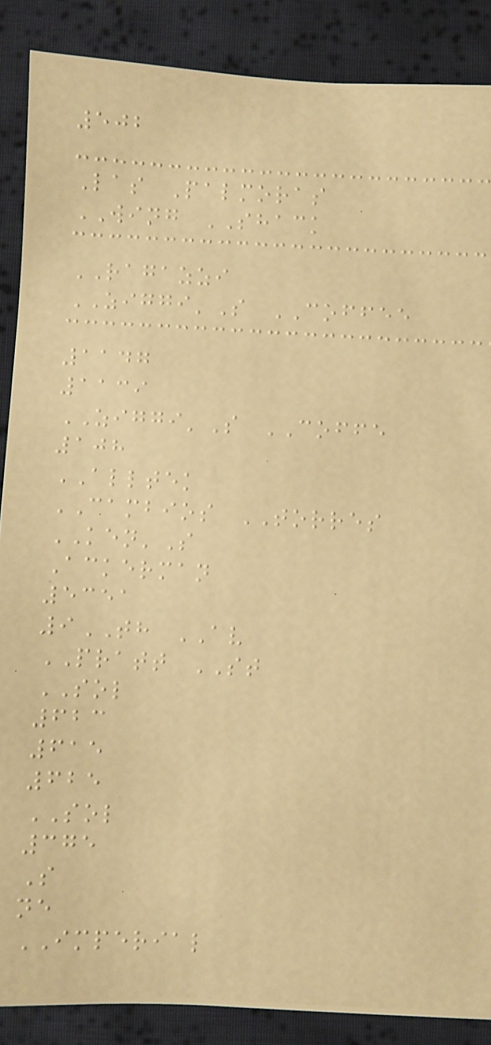502
Las Palmoras
WING SHACK
RAGAZZI
ZIGGI'S COFFEE
1147
1139
ZIGGI'S COFFE
108
ALLTEK
CAMBIOS TORRES
KEN'S
Ackerman
5351
9TH AV
PRATT ST
SOL
623
615
625
SOL
375
S
ne
IMPERIAL
